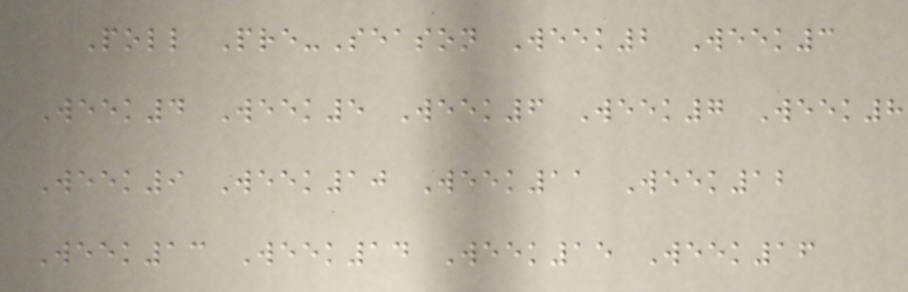Poll Pre-Season Week2 Week3
Week4 Week5 Week6 Week7 Week8
Week9 Week10 Week11 Week12
Week13 Week14 Week15 Week16
